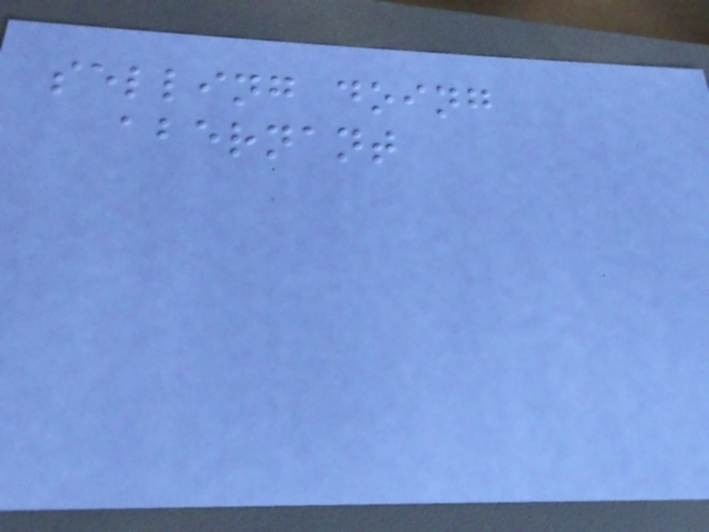selling doing
abernant
